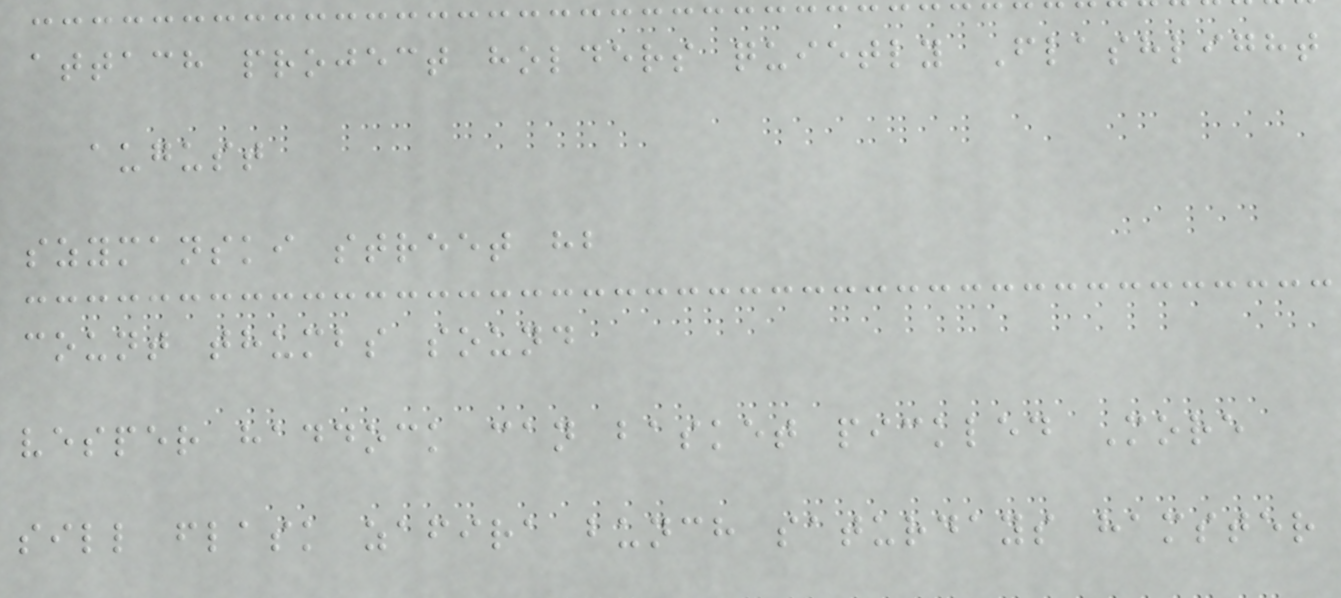attach project holders quietly Flashlight
august
szymanski street hb
count thumbs sound
vesper haddock can basket pickled More
sill flask zafira bunch saturdays hamster
